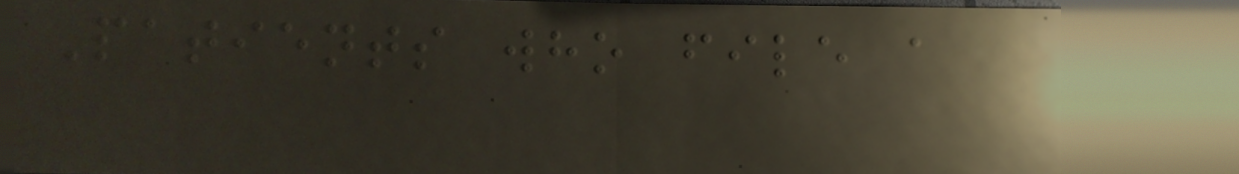Patients who file a
